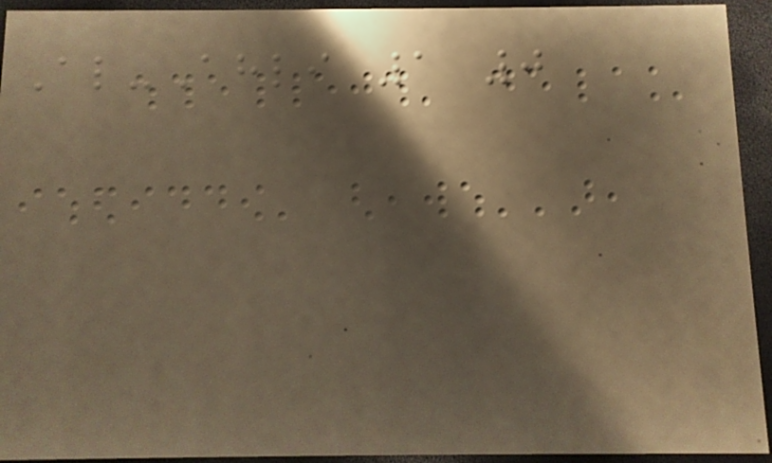Al-Ahli 1 0
